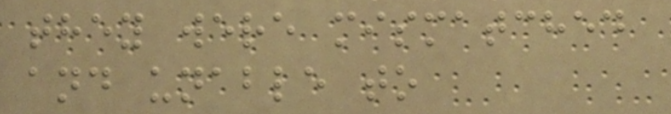they were mismatched
and unable to
